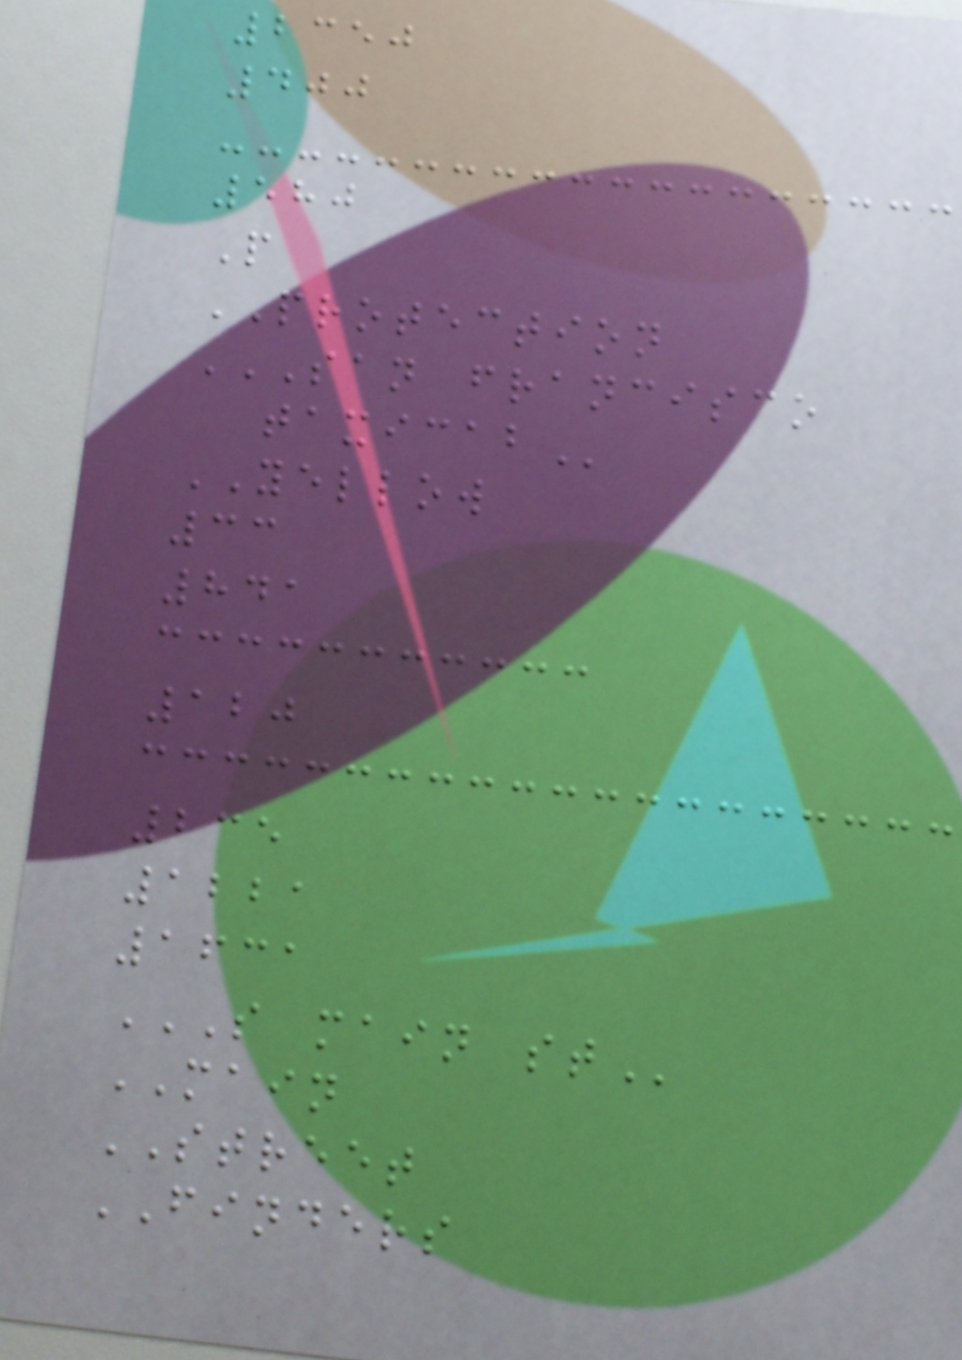2350
400
580
P
PROTECTION
SAN FRANCISCO
TAXICAB
YELLOW
33
841
120
235
1221
1631
S MAIN ST
MAIN
STREET
FINDERS
